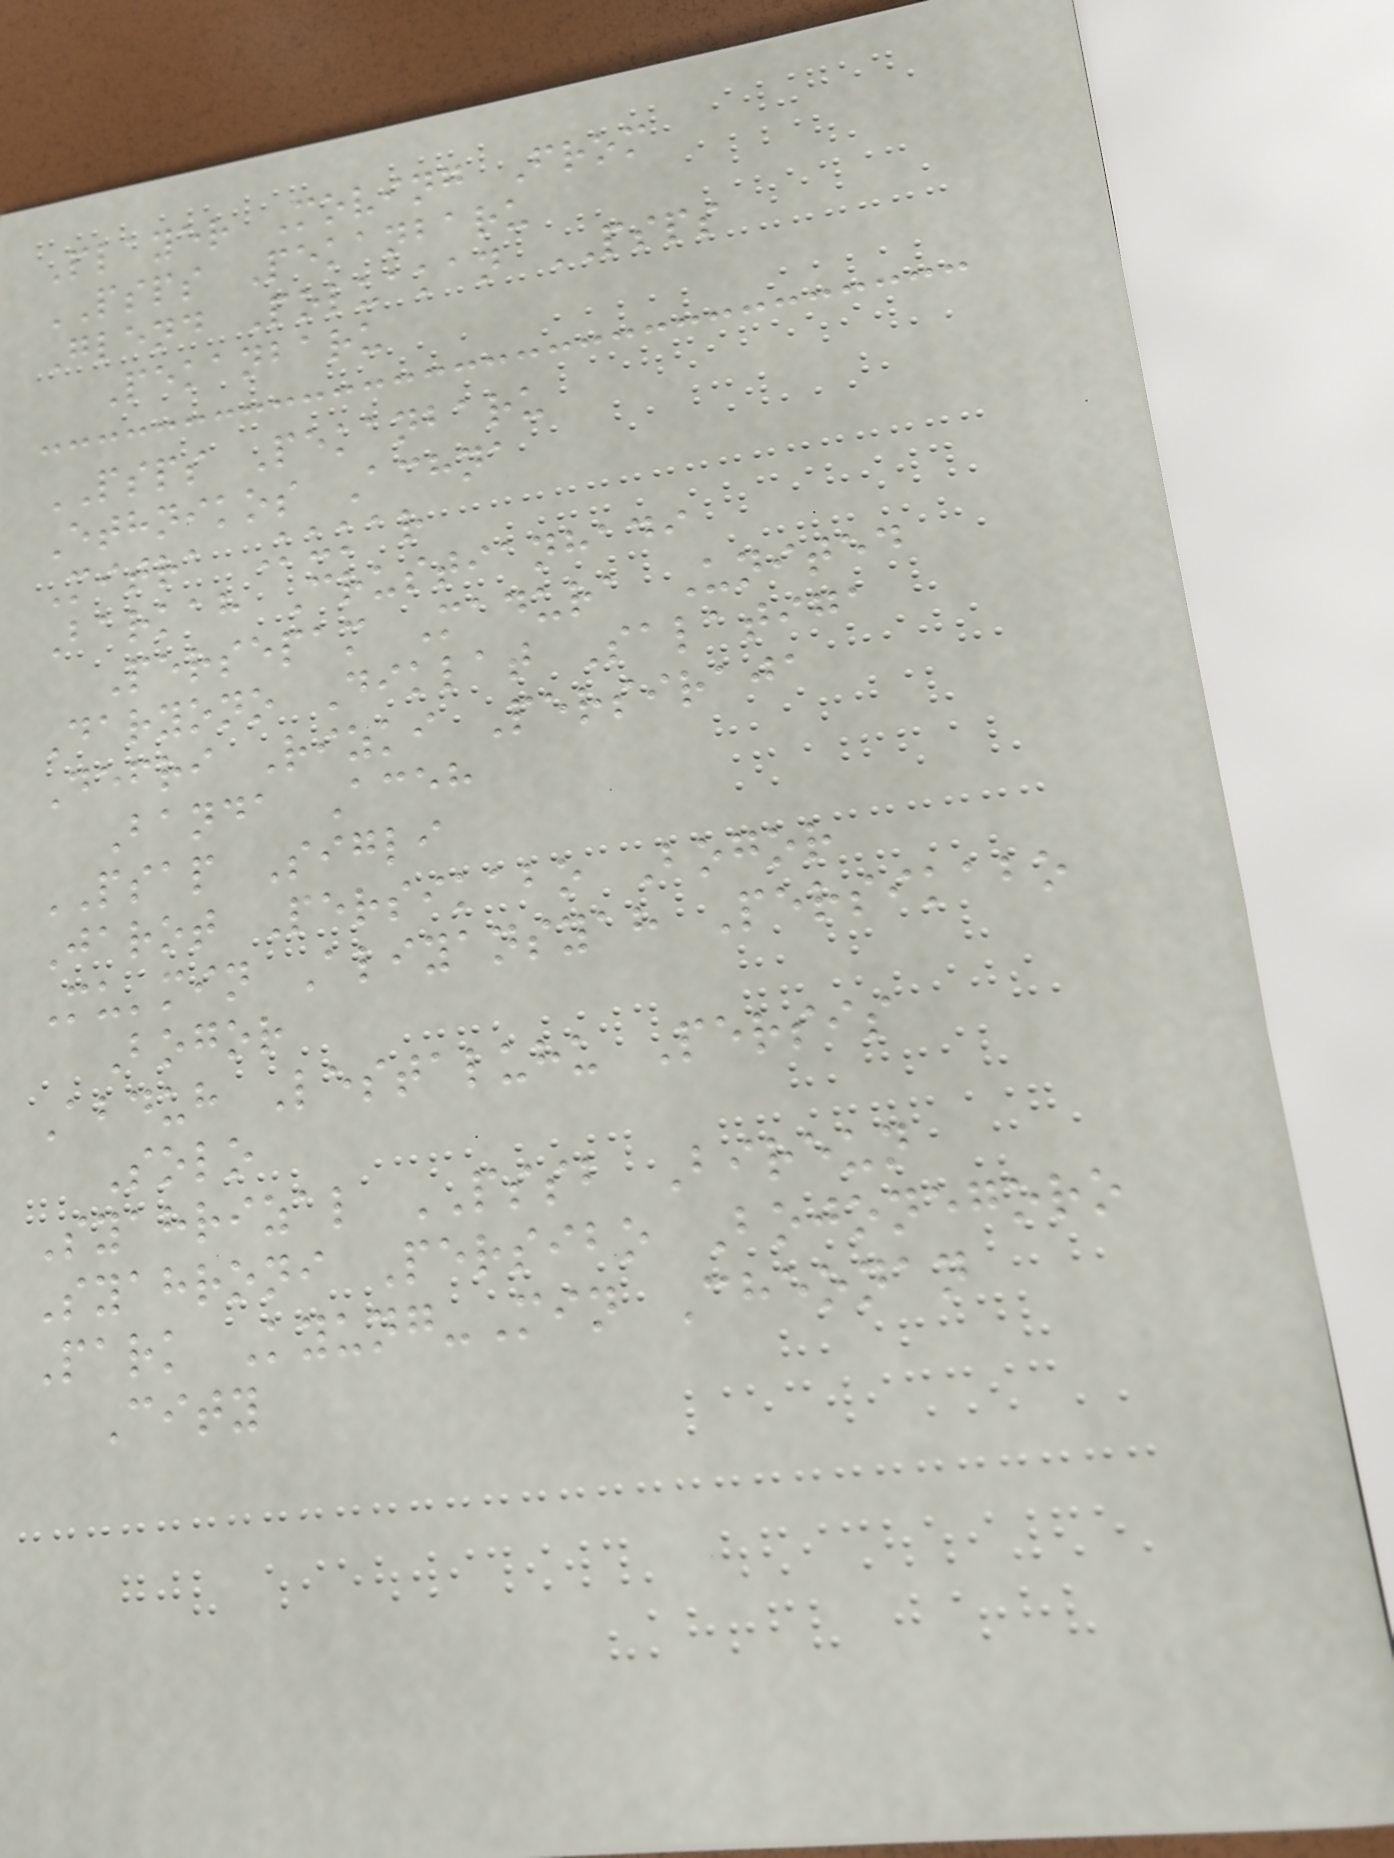Player Moving From
PSPS Pekanbaru
Glend Poluakan PSPS
Pekanbaru
PSPS Pekanbaru
Ethnikos Achna
Mitra Kukar
Barkah Crustianhadi
Persepam Madura United
Daryono Diklat Salatiga
Defri Rizki Persiraja
Banda Aceh
PSAP Sigli
Jarot Persikabo Bogor
Mu'min Aliyansyah Persikabo
Bogor
Abduh Lestaluhu Persis
Solo
Syahrizal PSSB Bireun
Syahroni Persibo Bojonegoro
Park Kyung-Min Cheonan
City
